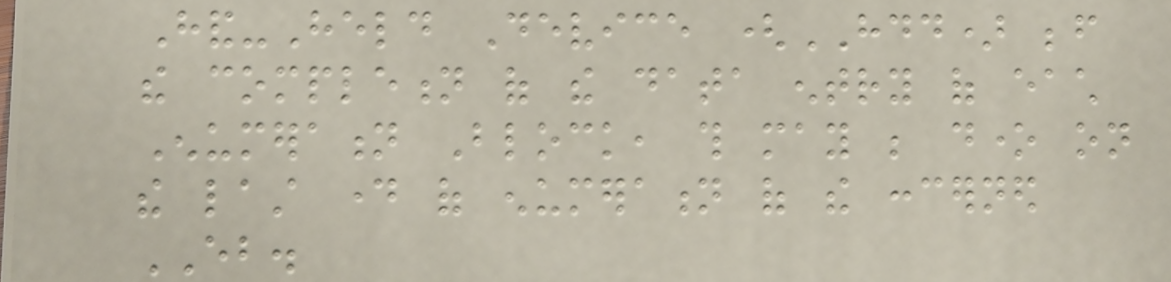Hand-Held Device (HDD) before
the completion of the data entry of each
Enumeration Block, this may be done on
the last day of enumeration of the concerned
EB.
